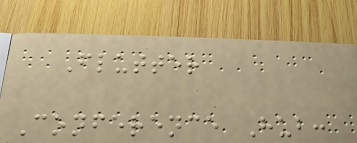Flutter
Conference Hub:
